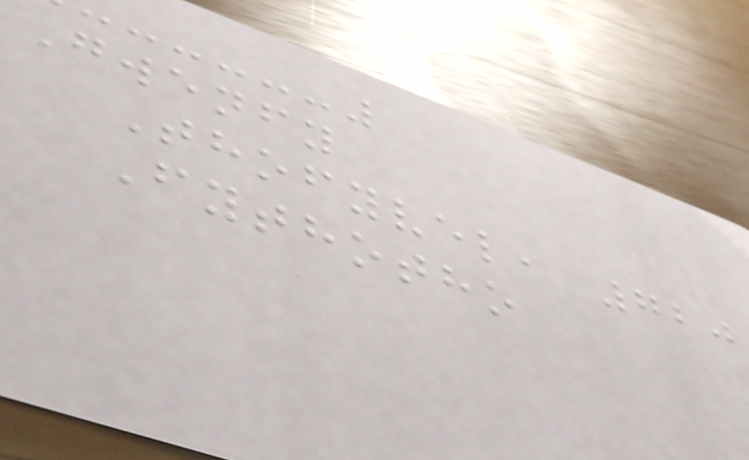Gwenfy
Thofyvel, 720
Fythotho
